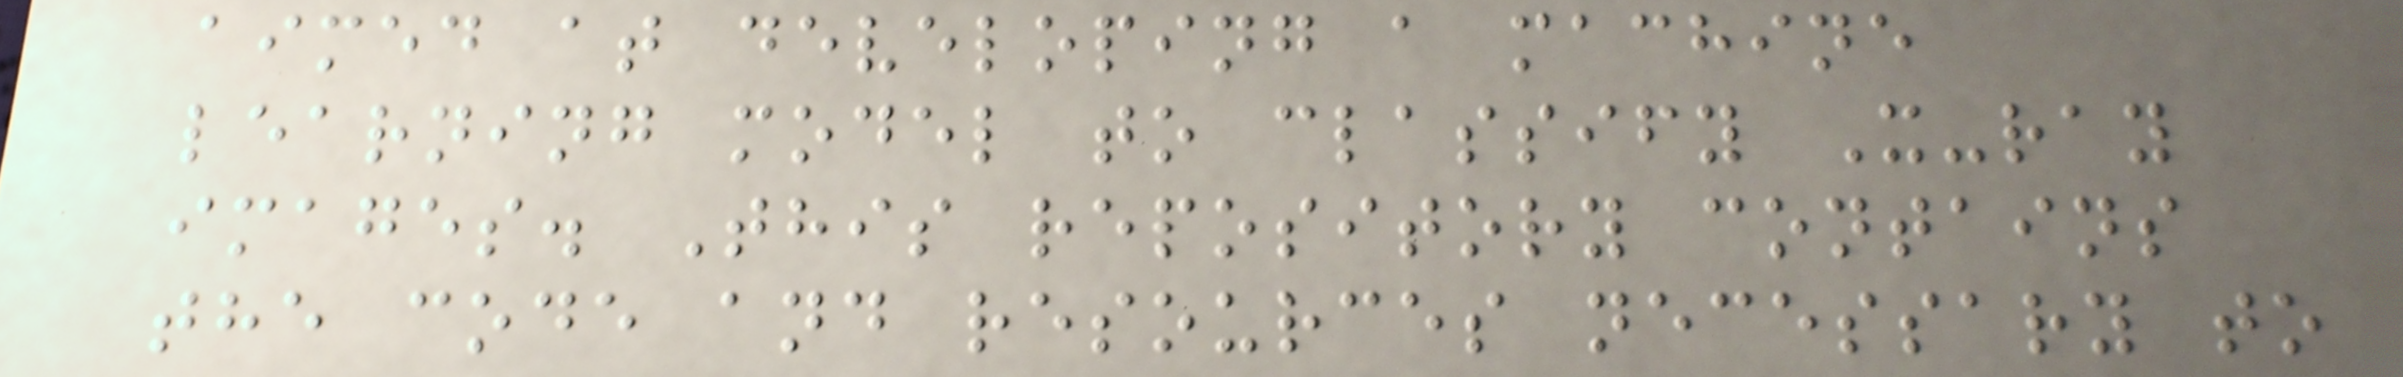aimed at developing a machine
learning model to classify X-ray
images. This repository contains
the code and resources necessary to
